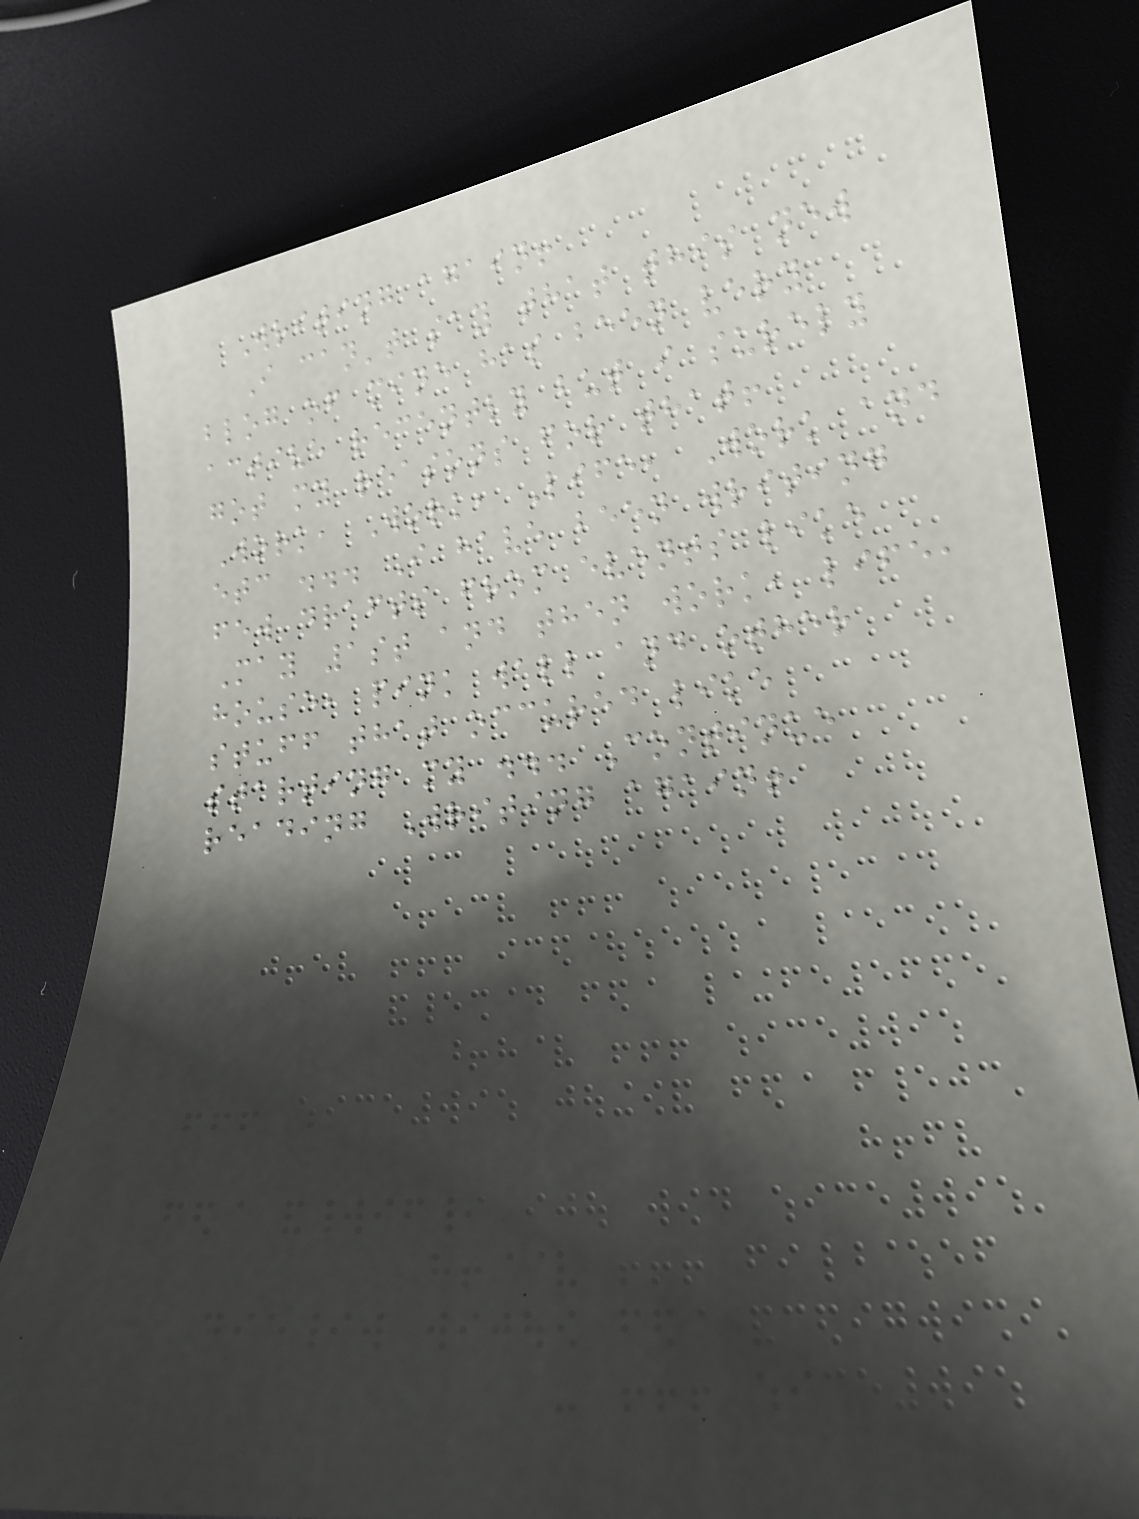Writing again!
I can't say that this new
blog of mine has been very
active recently but i surely
got my reasons for that!
Work, Work, Life, Work and
etc ... I have been writing
few drafts from events like
May 1st and then work, life,
house, pink wall and other
stuff that occured like
starting my ... Continue
reading Writing again!
